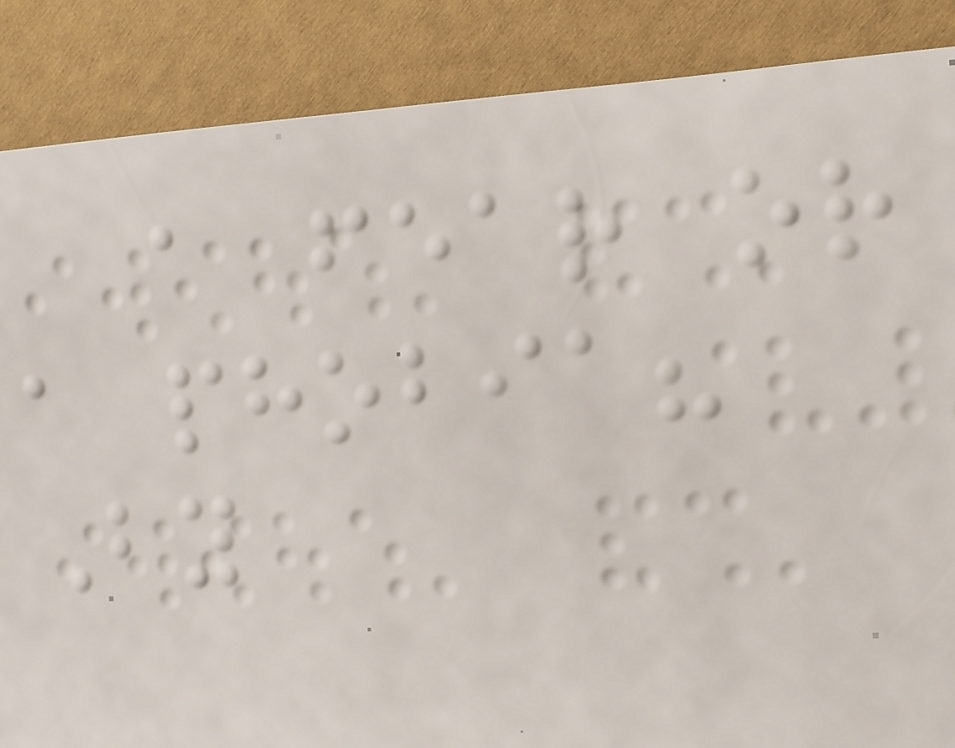a fear or
a phobia?
By
